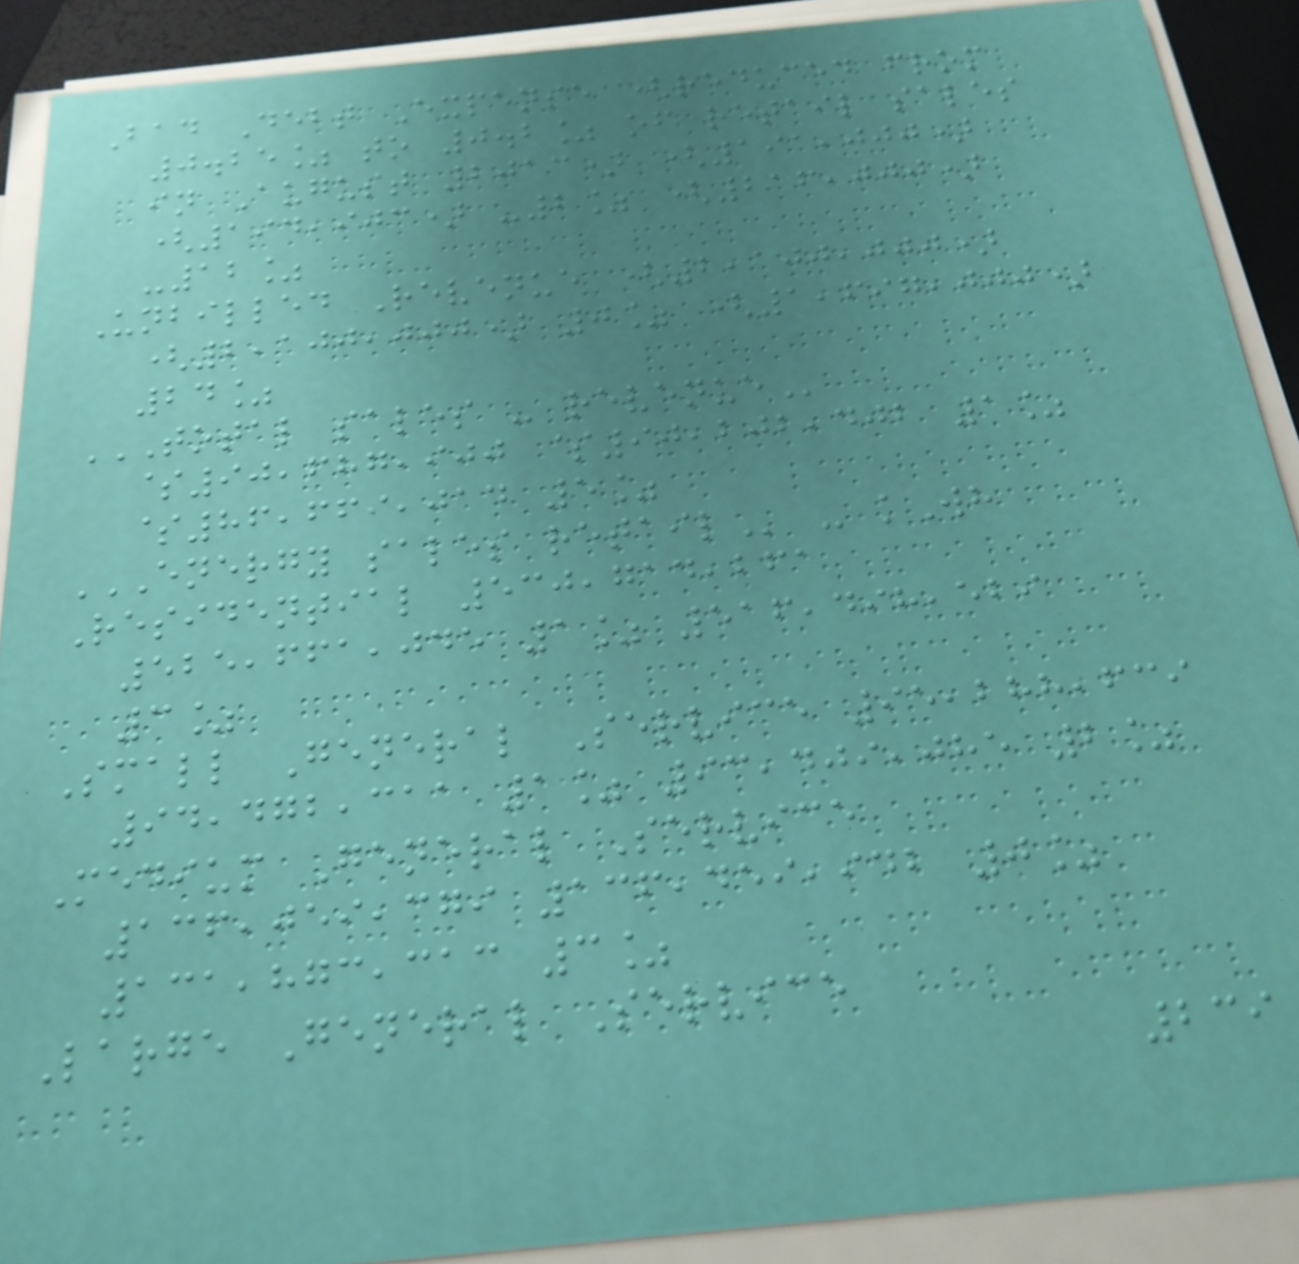Bad Debt Expense (reduced from
0.25% to 0.2% of retail sales
in August 2013) (191,000)
(194,903) -2% (216,000)
-12%
Unbilled Revenue (2,100,000)
(2,100,000) 0% (1,697,000)
24%
TOTAL SALES - REVENUE
$90,687,900 $90,202,402 1%
$86,669,014 5%
ENERGY SALES RETAIL - kWh
Residential 530,714,261
525,661,045 1% 516,498,529
3%
Small General Service 95,288,639
94,472,311 1% 93,409,085 2%
Medium General Service
136,059,379 136,459,942 0%
131,873,313 3%
Large General Service
239
